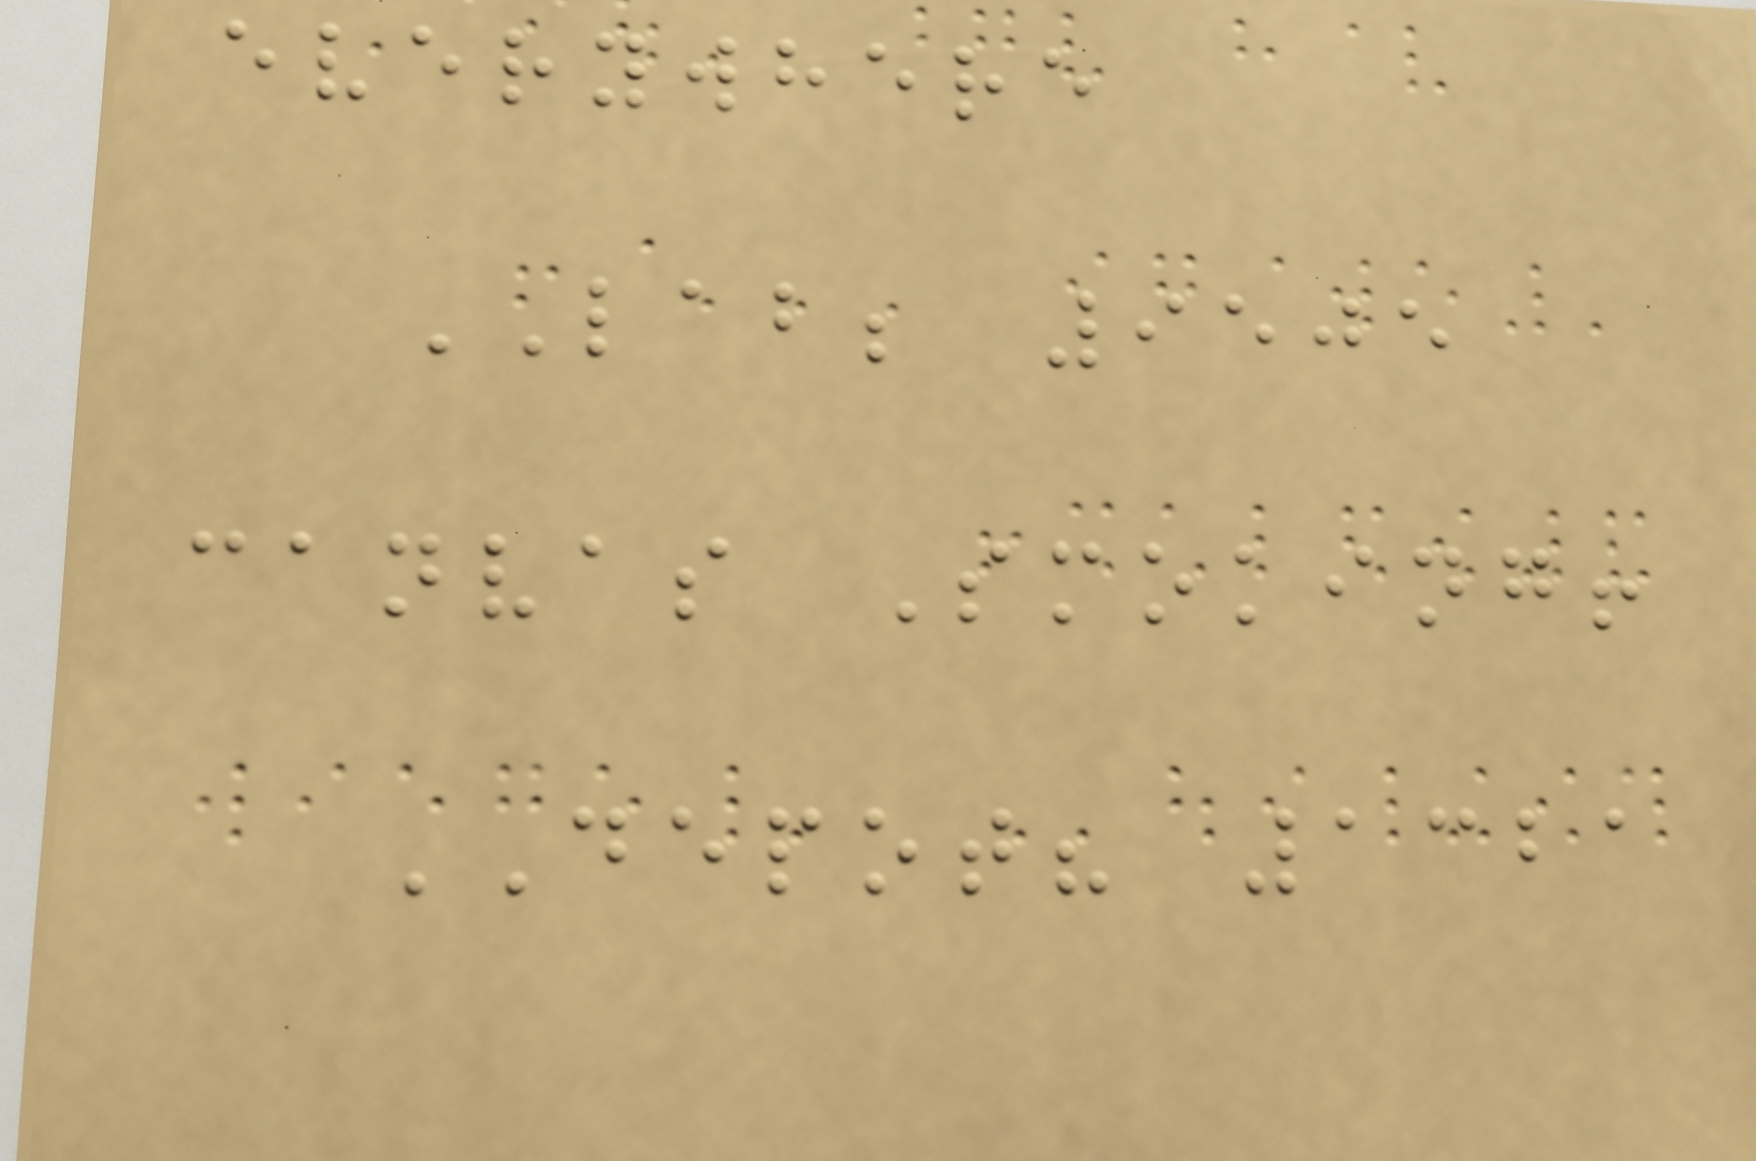everywhere
LAB; 9505
canvas Smoking!
DEPOT? 1321
